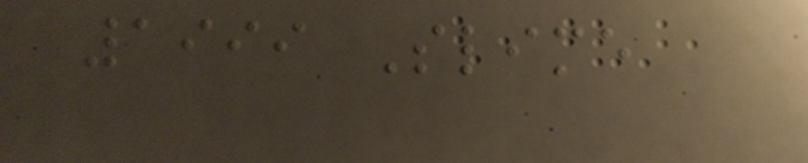1999 Slime
